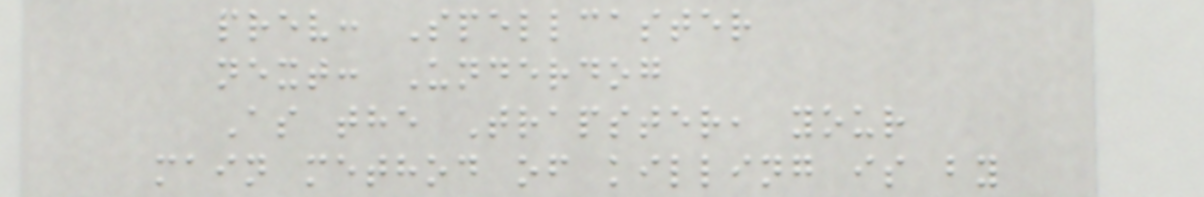prev: Spellcaster
next: Underdog
As the Trapster, your
main method of killing is by
